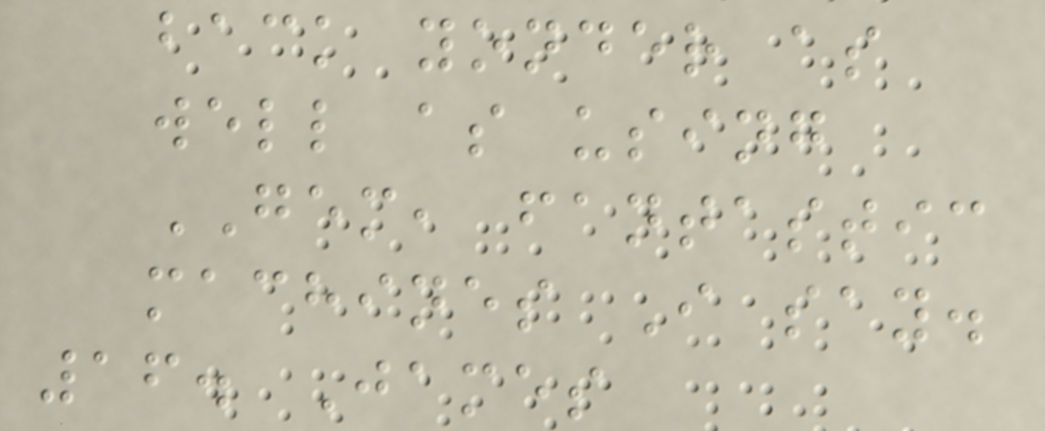back yonder as
well as using
GEM, fantastic
machines I say.
16. James
